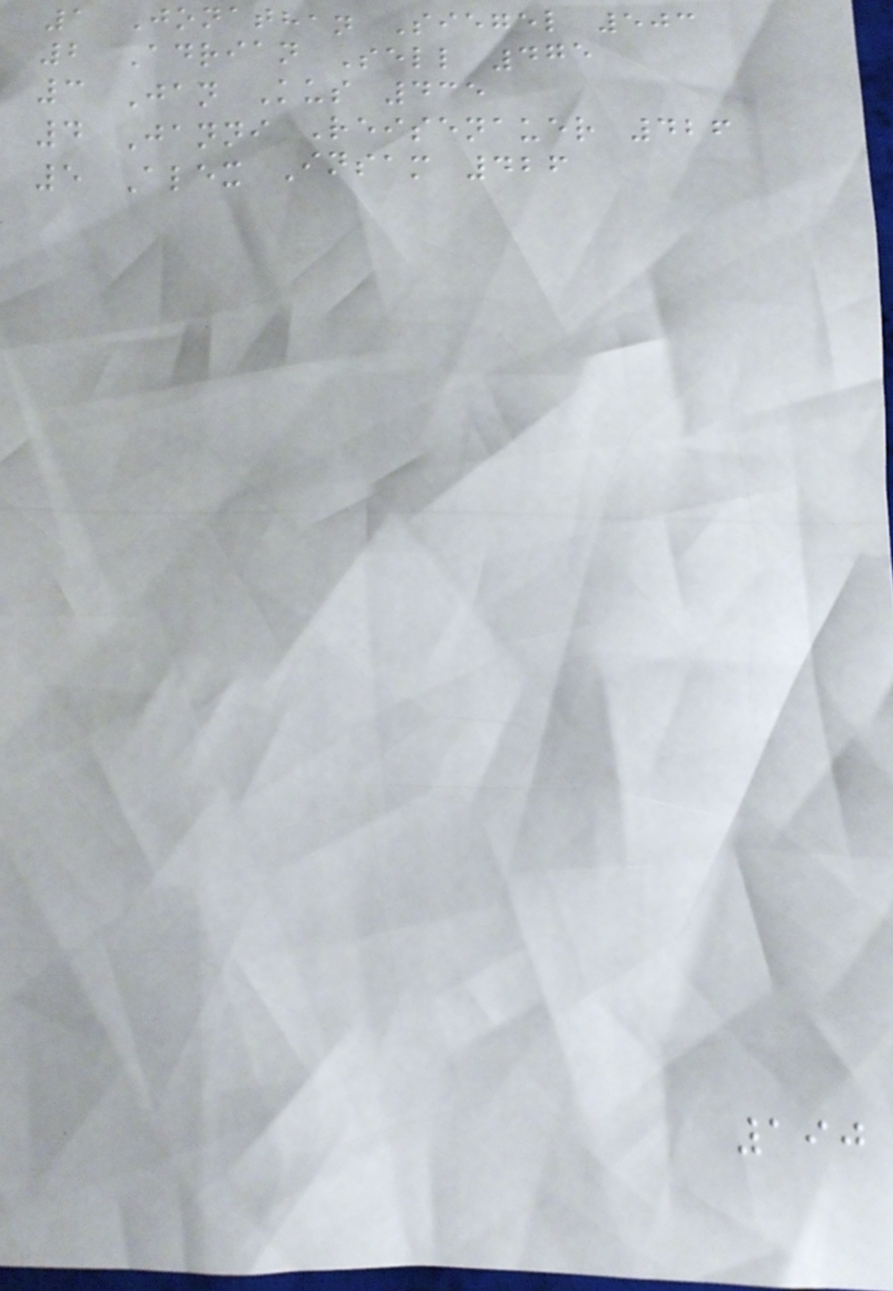1 Jonathan Siegel 503
2 Adrian Sell 475
3 Jan Kus 435
4 Janni Reisenauer 426
5 Alex Insam 426
190
